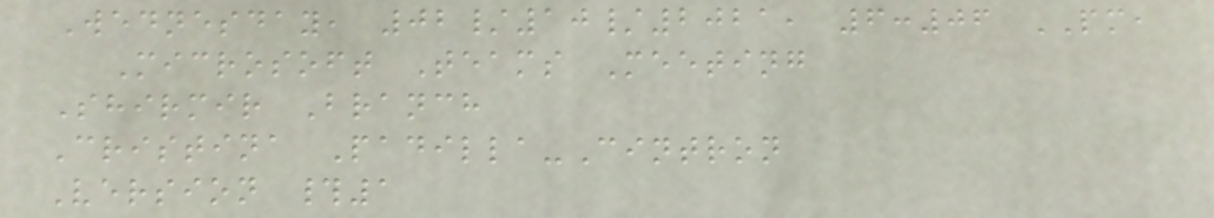Wednesday, 02/10/2021, 6:06 PM,
Microsoft Teams Meeting
Shirmir Branch
Cristina Padilla-Cintron
Version #1
